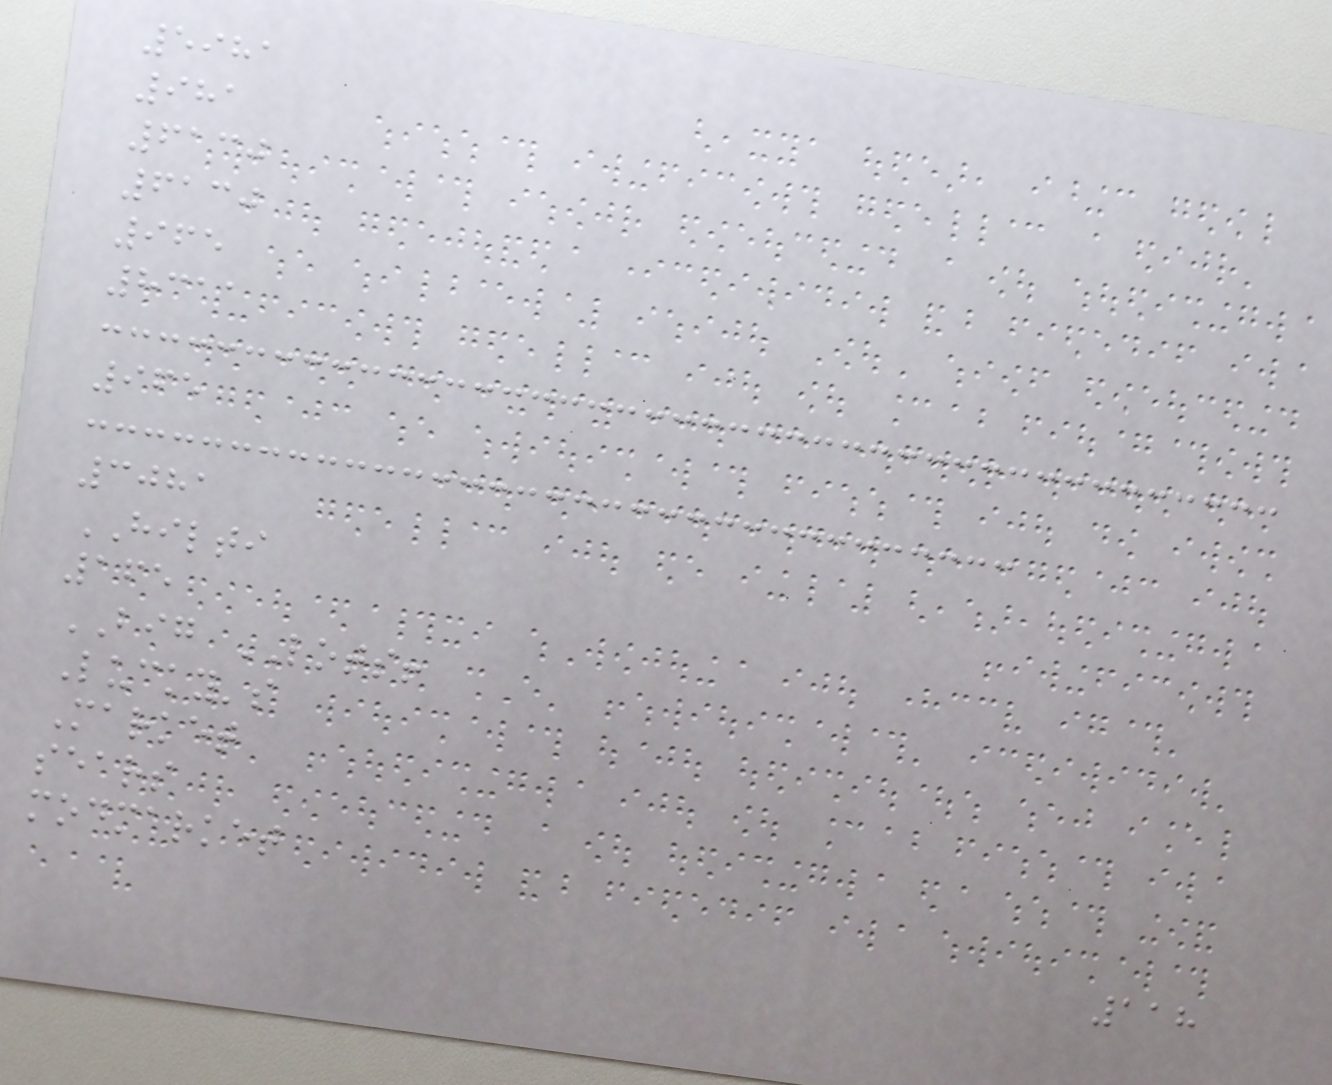5981
981
6130
6130
965
8311
965
3081
HILTI
165
BIG LOTS!
Lucky's
Market
sears
modmarket
118
